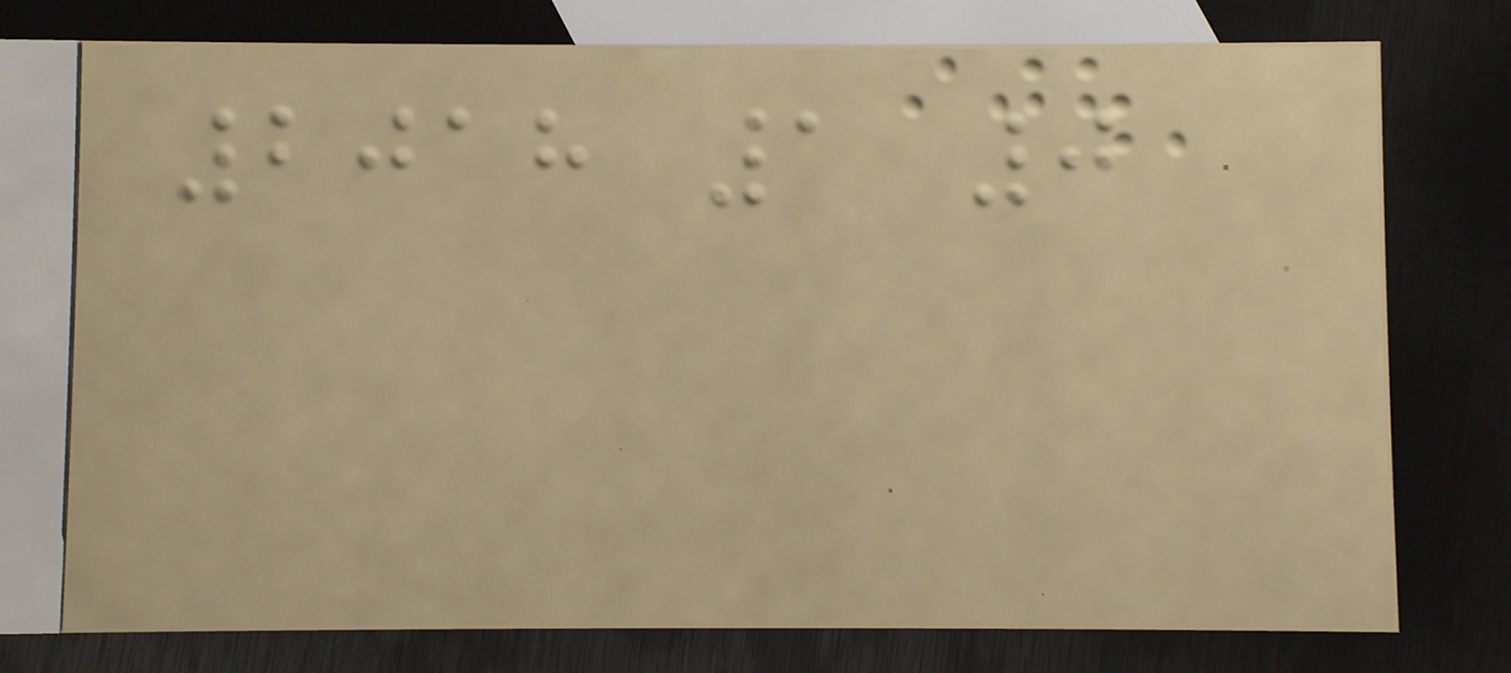2018 1 0
